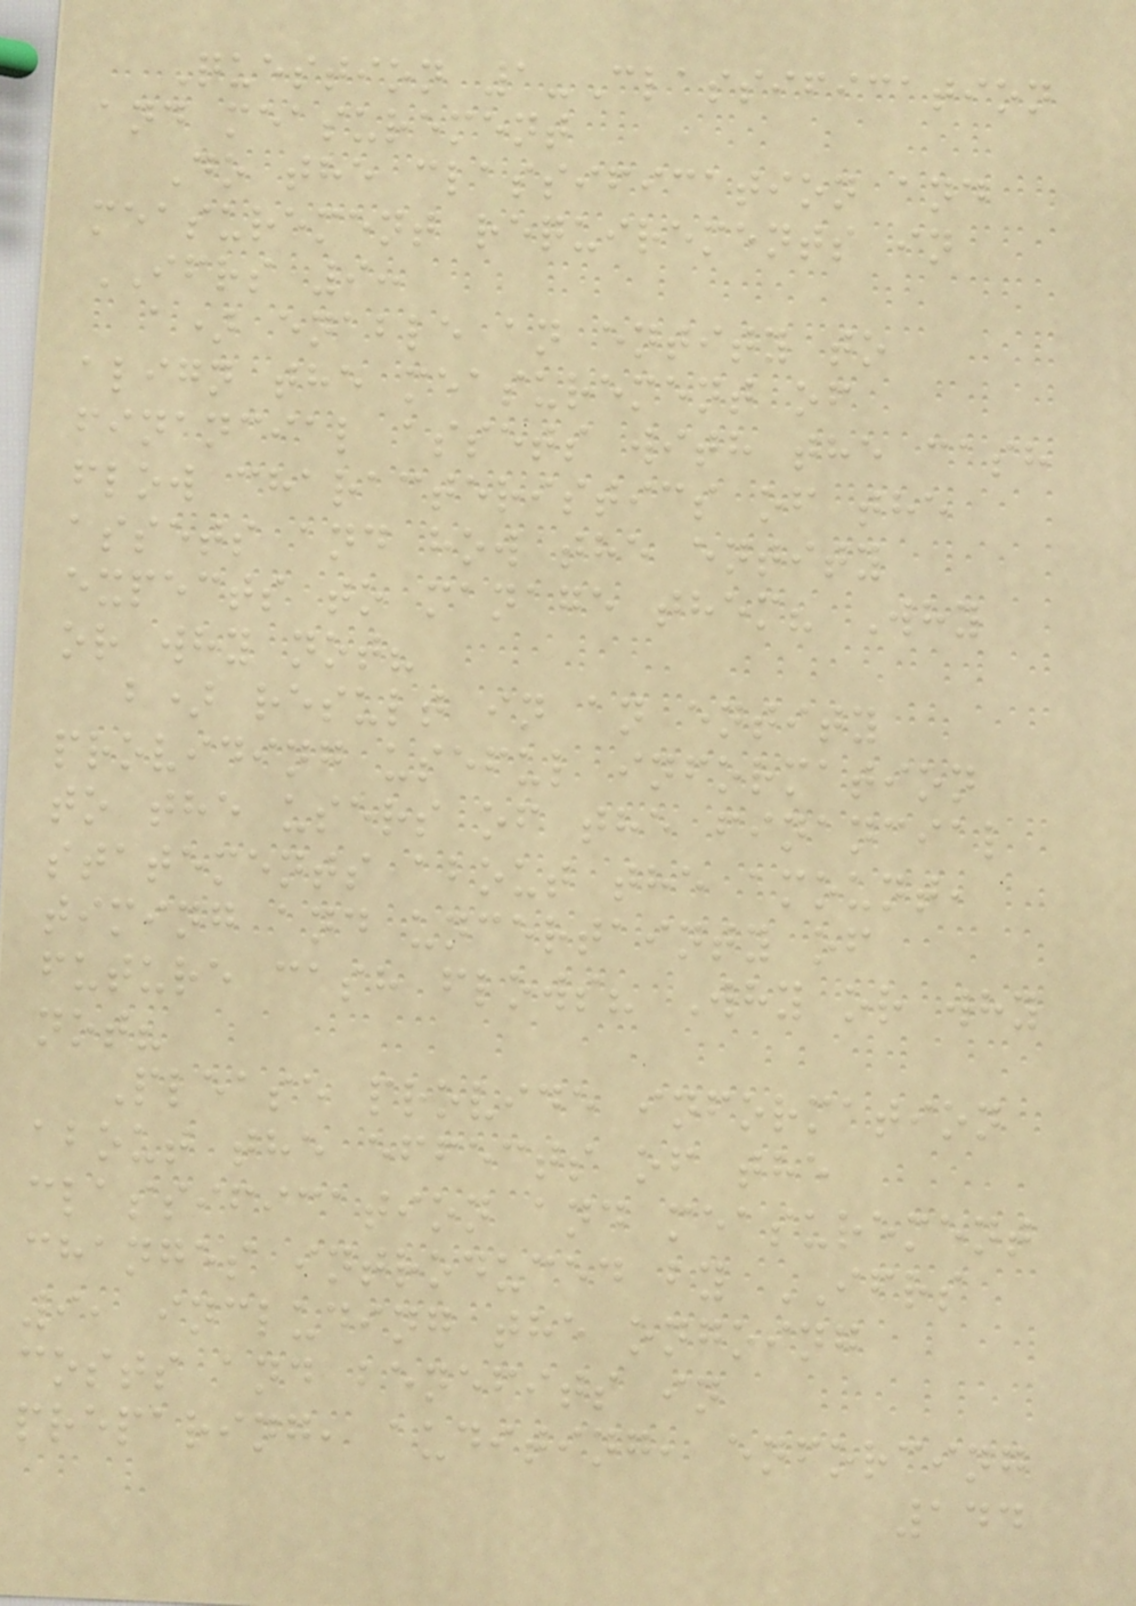Question 1-Classification
and measurement
Do the classification and
measurement requirements in
IFRS 9:
a) enable an entity to
align the measurement of
financial assets with the cash
flow characteristics of the
assets and how the entity
expects to manage them? Why
or why not?
b) result in an entity
providing useful information
to the users of the financial
statements about the amount,
timing and uncertainty of
future cash flows? Why or why
not?
Please provide information
about the effects of the
classification and measurement
changes introduced by IFRS
9, including the ongoing
costs and benefits in
preparing, auditing, enforcing
144
